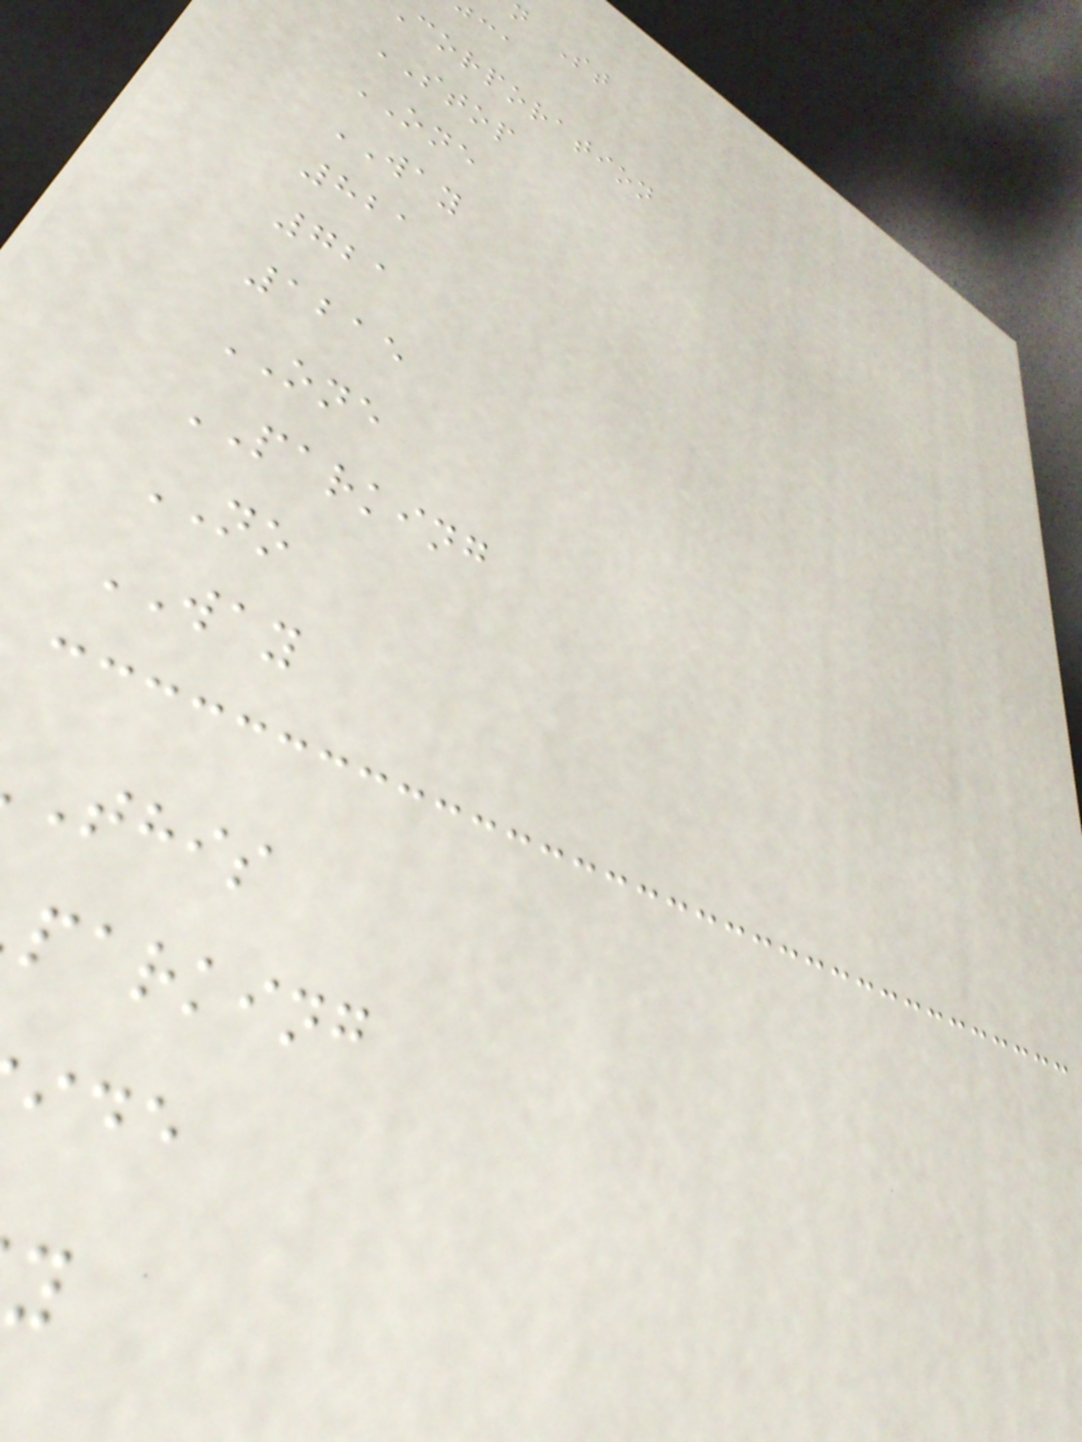n St
corporation
STOP
ONE
WAY
821
721
1215
ONE
PARKING
NO
WAY
this
parking
